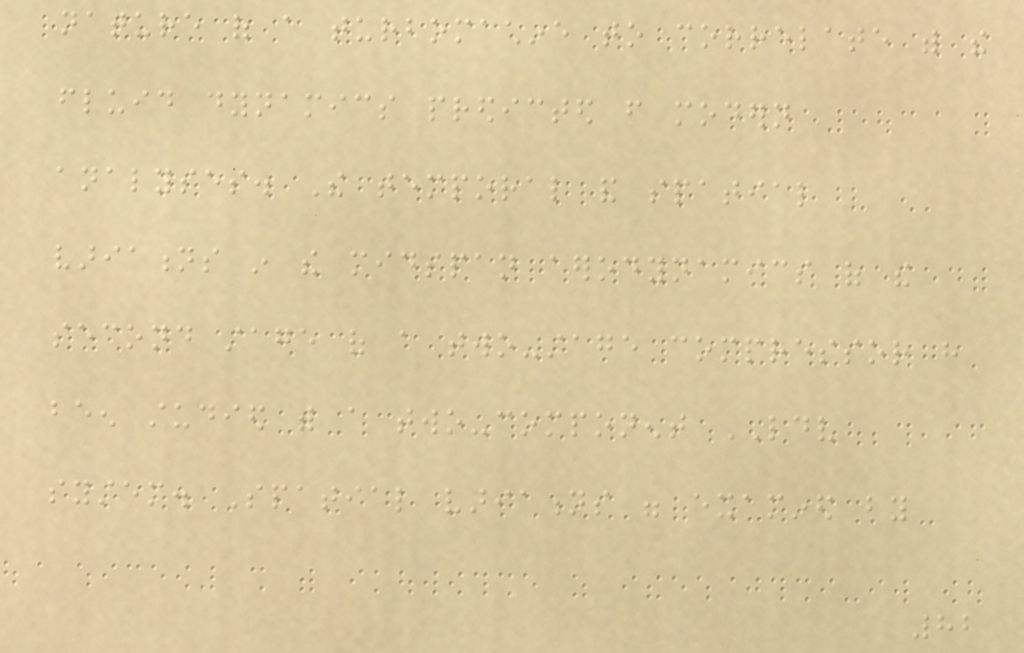nature of a turbomachine to correlate with the
fluid dynamics predicted from modern
analyses. The temporal and spatial
variations in the midspan aerodynamics of the
second stage of a two-stage compressor have
been studied with a two-component LDV
system. Spatial variations were examined by
82
